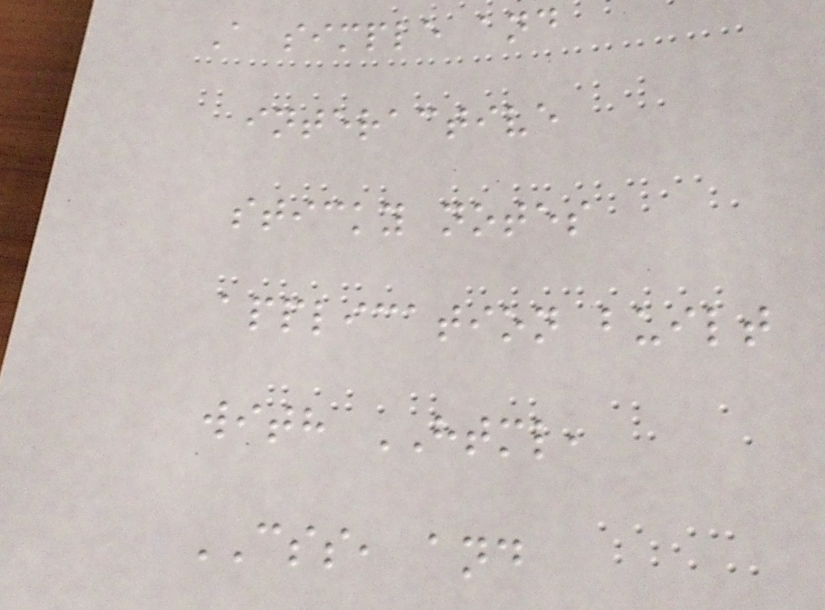A simple and
interactive
sticky notes
application built
with HTML,
CSS, and
